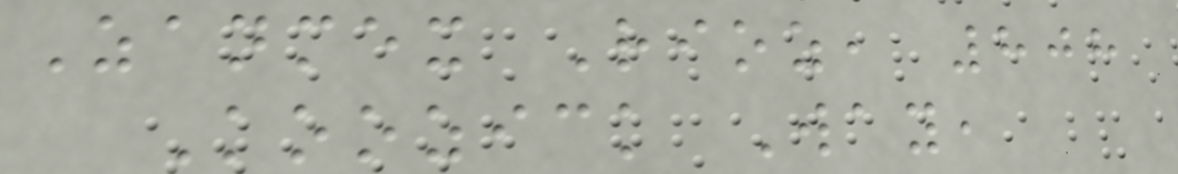Zanmex Rioz, 808
Koozick Way,
